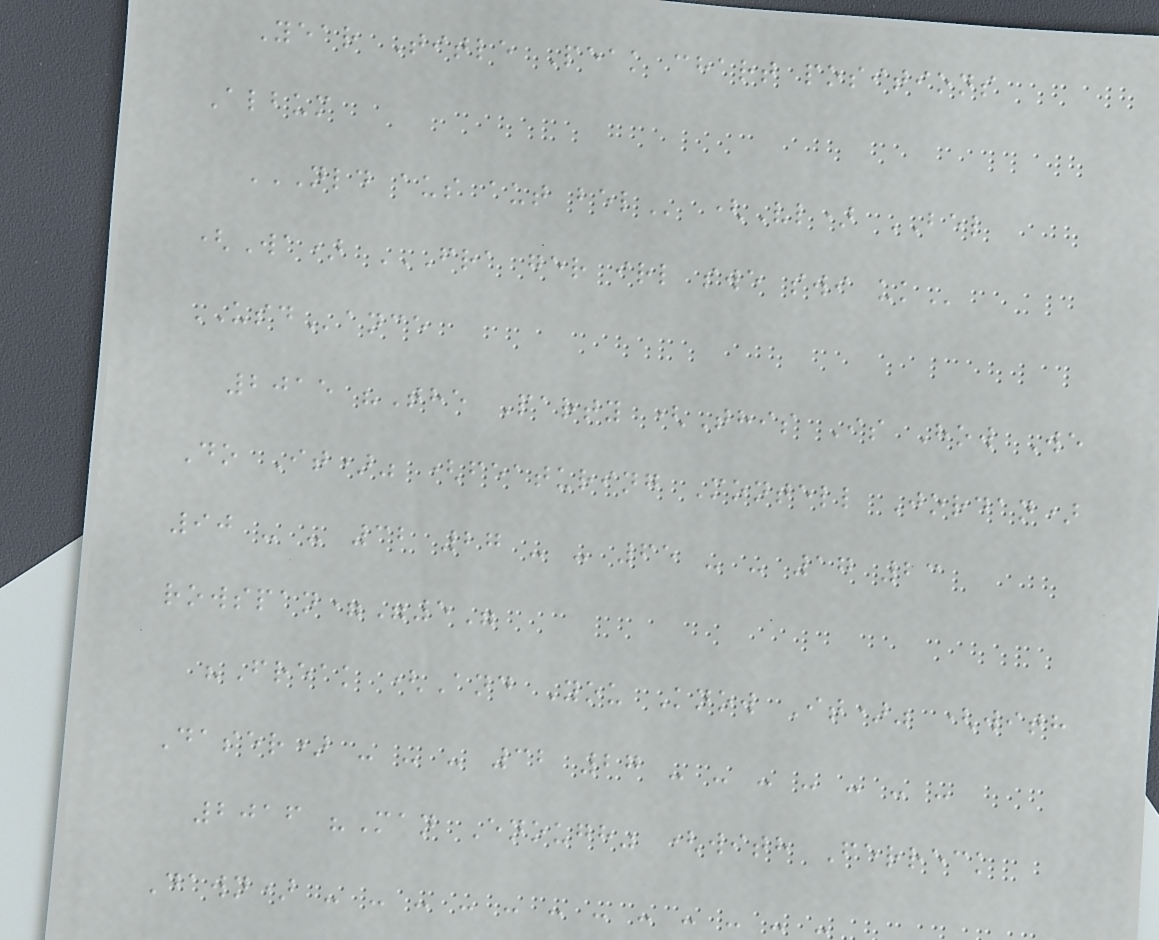Year Title Peak chart positions
Album
NLD AUS AUT BEL (Vl) BEL
(Wa) FRA GER IRL SWE SWI UK
USDance
2015 "The Party (This Is How We
Do It)" (featuring Montell Jordan)
90 - - 32 27 - - 65 - - 17 23
rowspan="5"
"Freak (And You Know It)" (with
Daser) - - - 32 27 - - - - - - -
2016 "Man Enough" (with Ferreck
Dawn) - - - - - - - - - - - -
